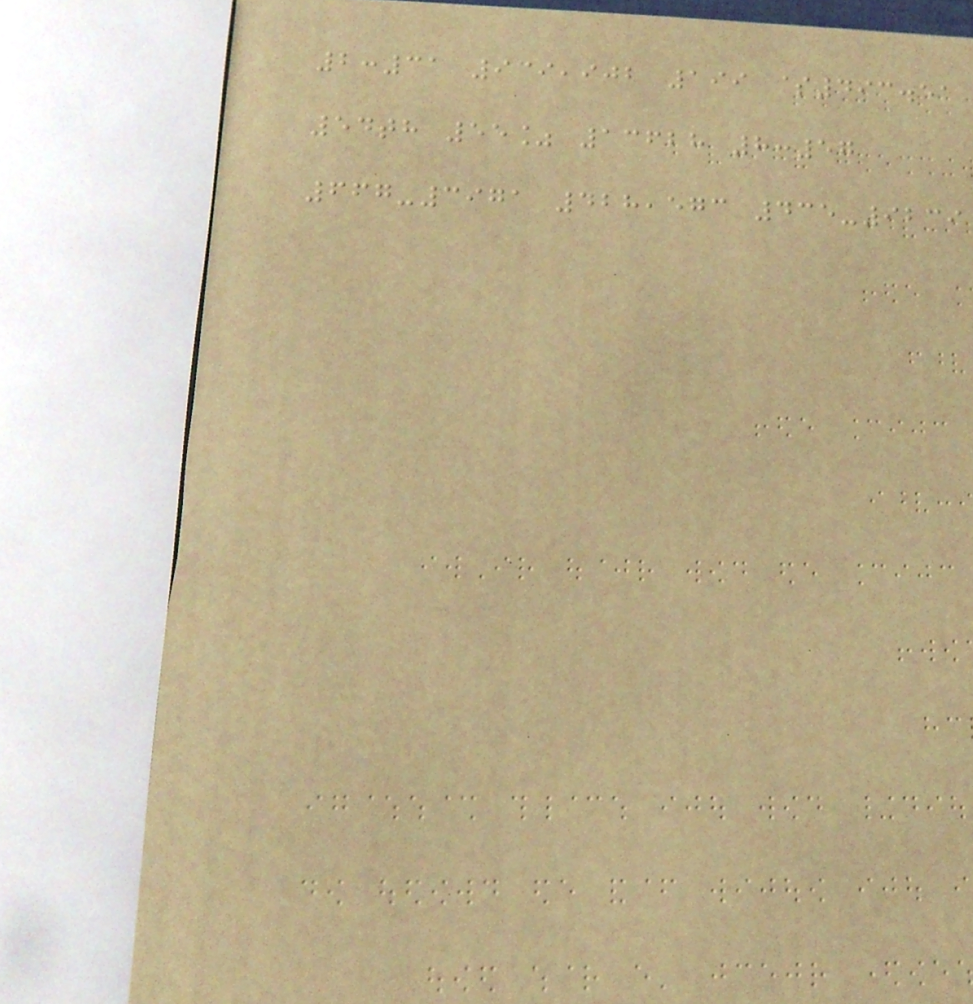2:31 939,902 199 $493.51
54th 55% 13628 8:57
667-3971 428,573 435-9239
